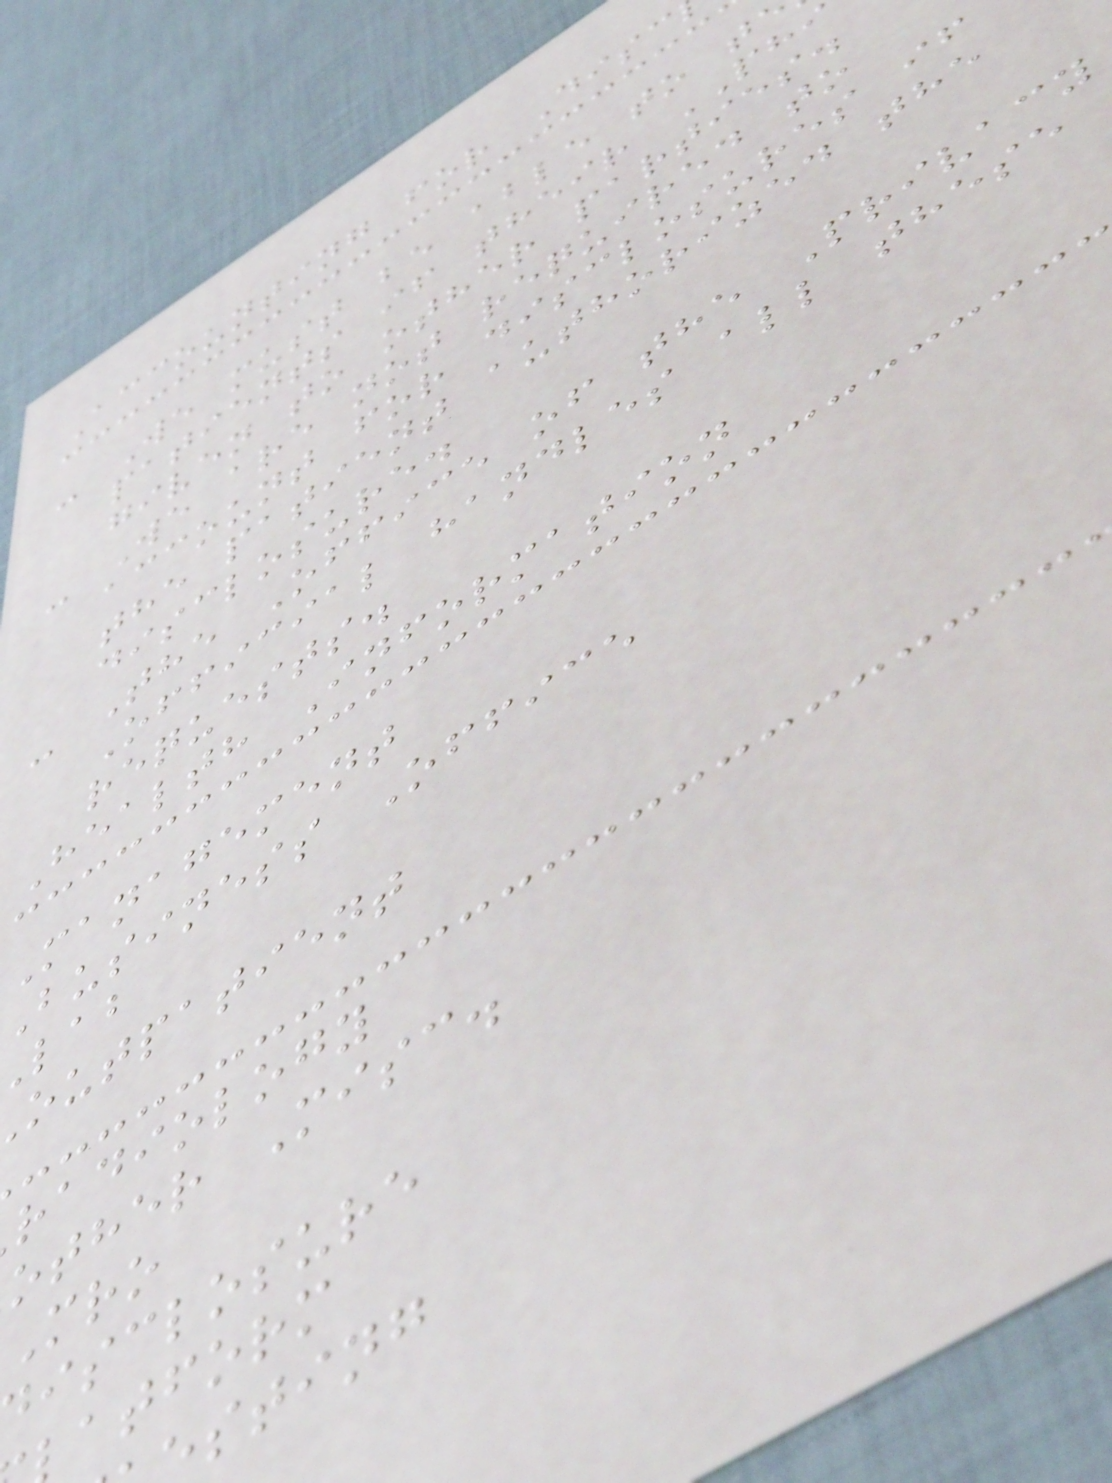Accounting for Disc
- We must be able to t
patients if their PHI
given to other parties.
- We are not required to
account for disclosures if
the patient authorized the
disclosure.
- The Office of the Privacy
Official handles all these
requests.
Health Information
Management
business Office
outpatient
radiology
other Misc.
isclosure
atform
sting
